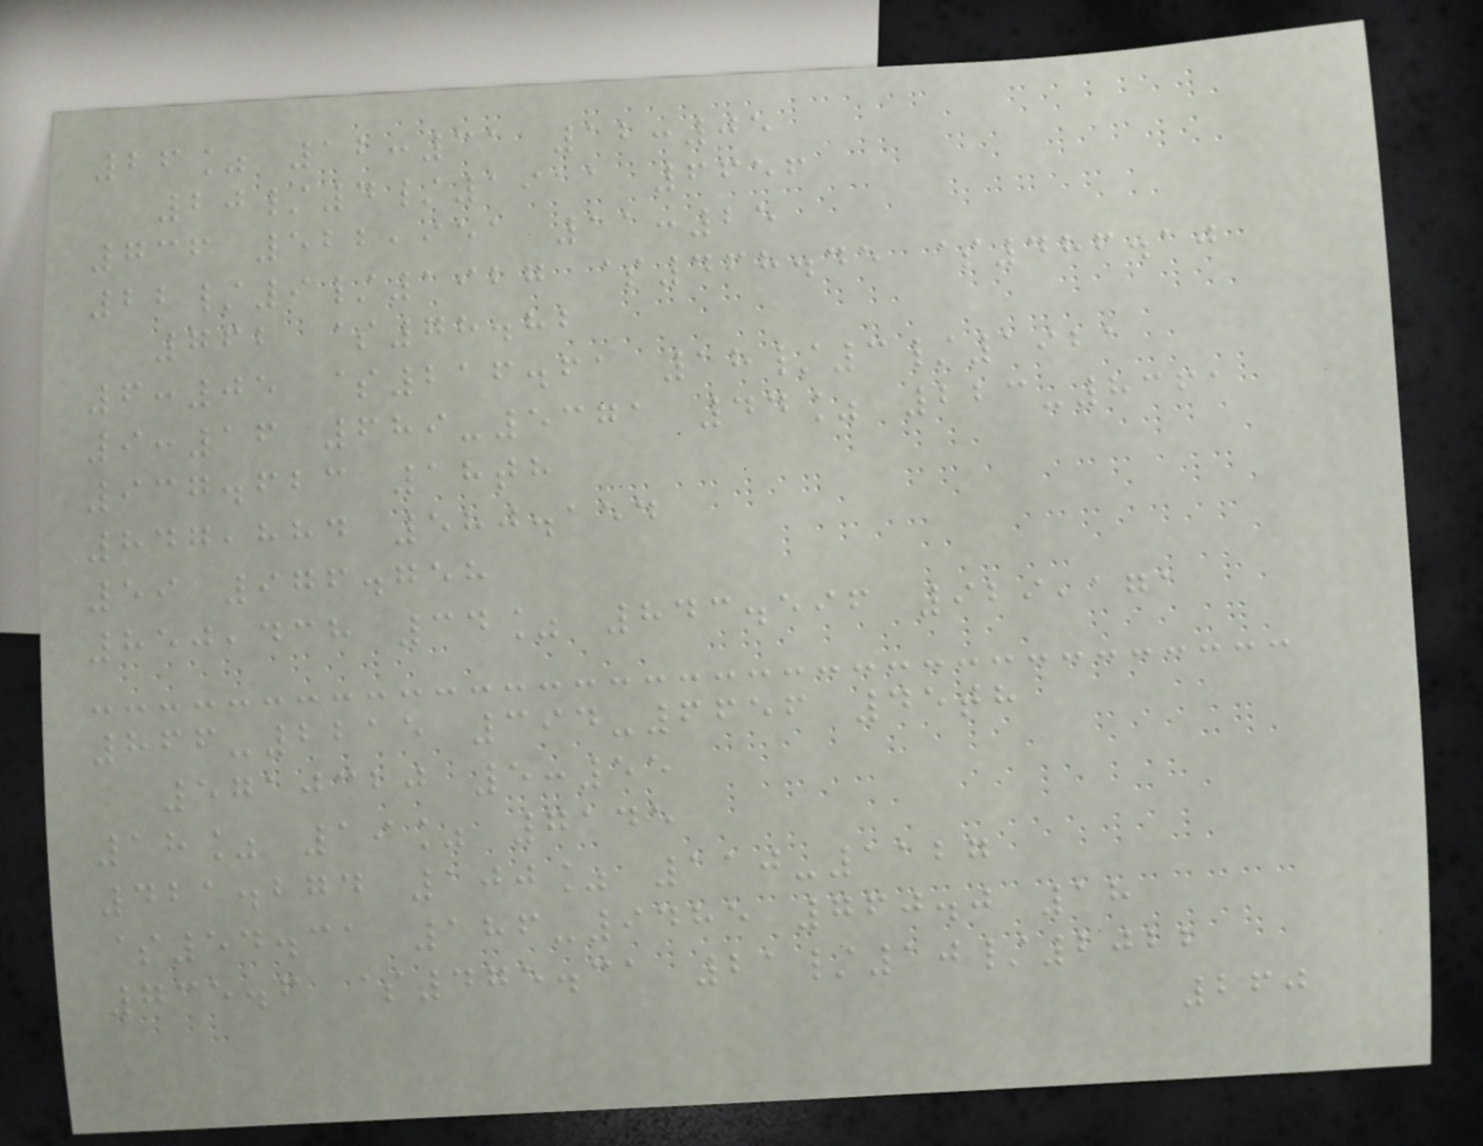26% 12:31 12:05
20/4/1911 6656
736 522,951 11:25
22/9/1927 $468.45 $486.10
762 $78.82
6:05 $216.61 18/3/1921
9:16 689-5371 44% 223-8361
937.623 18th
847,884 580.154
59 976.758
850,438 34% 843.596 929,171
866-2215 394-6656 45th
5710320 5:55
18% 19% 7145
421.274 100% 110-1127
$54.31 186-9485 760.0 18
735.6 $475.31 21/10/2022
260
